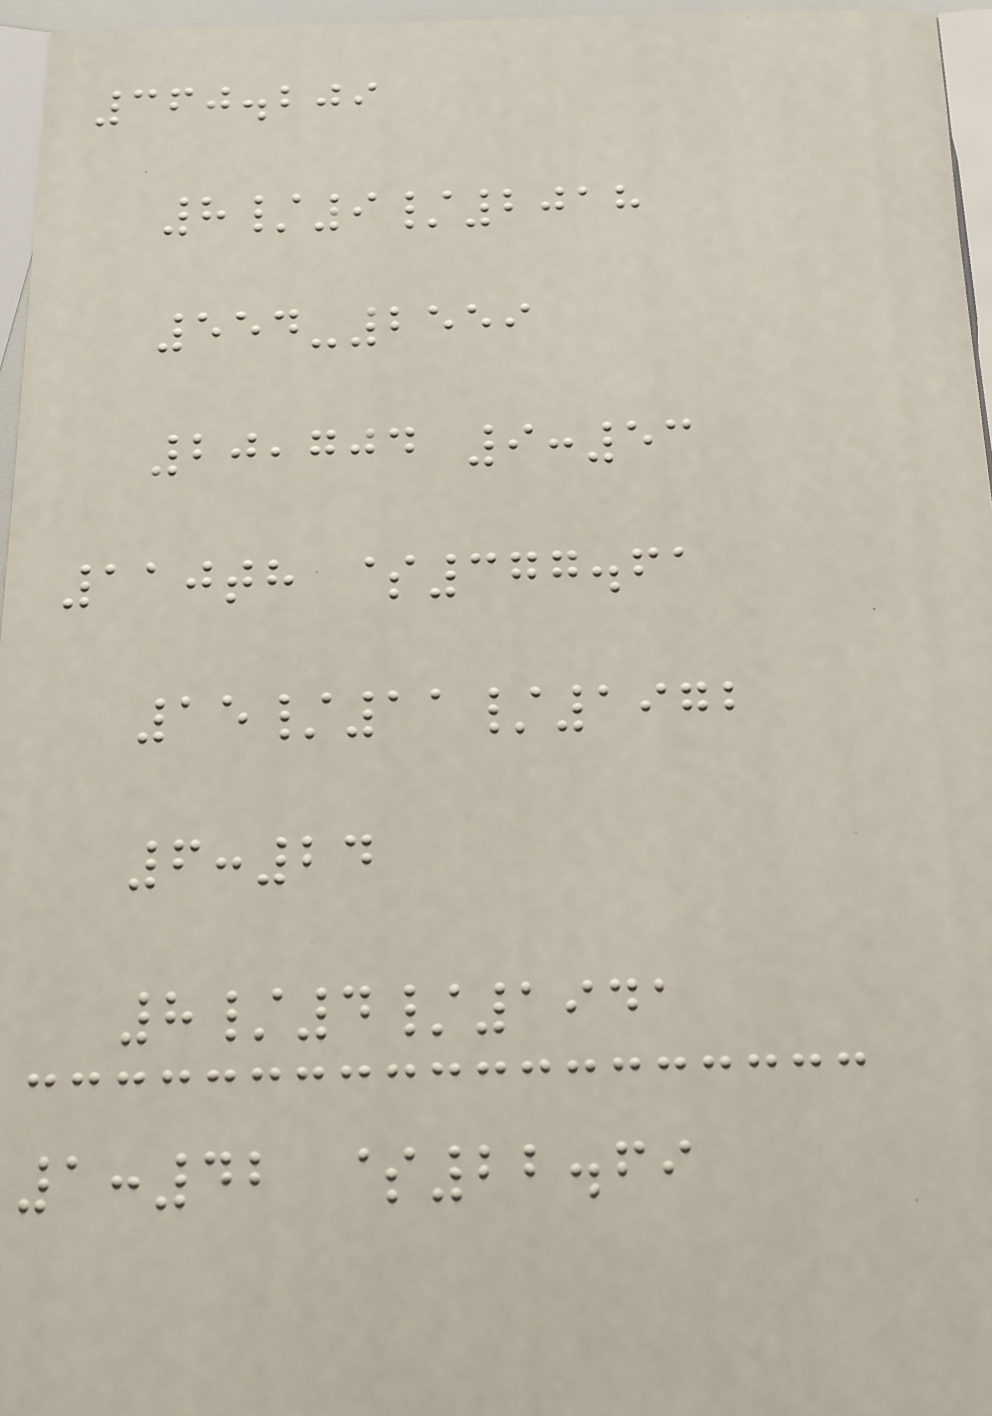360.209
8/9/2018
554-2559
20,704 9:53
110th $377.61
15/11/1972
6:24
8/4/1941
1:42 $22.69
